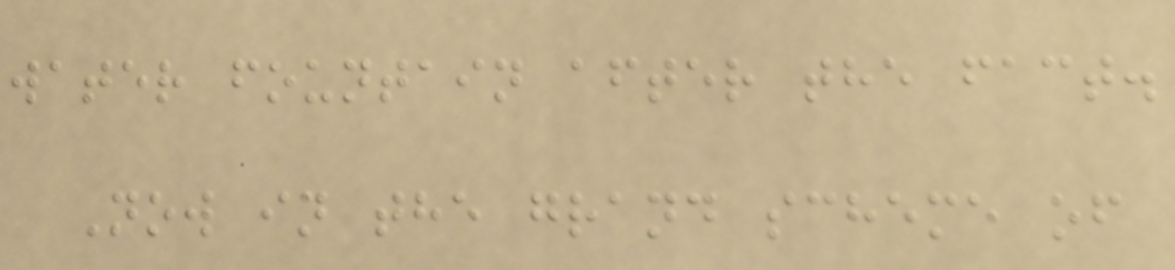water fountain after the fact.
Now in the grand scheme of
